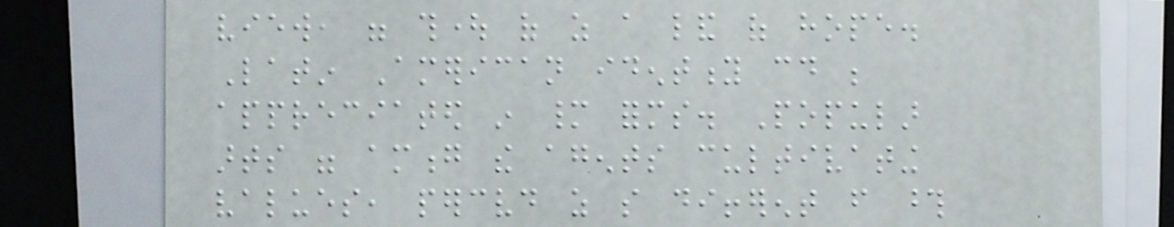view, were thought of as a land of hope.
Latin American identity could be
appreciated in many forms. Popular
arts were among the agents cultivating
values, perceived as so different from those
